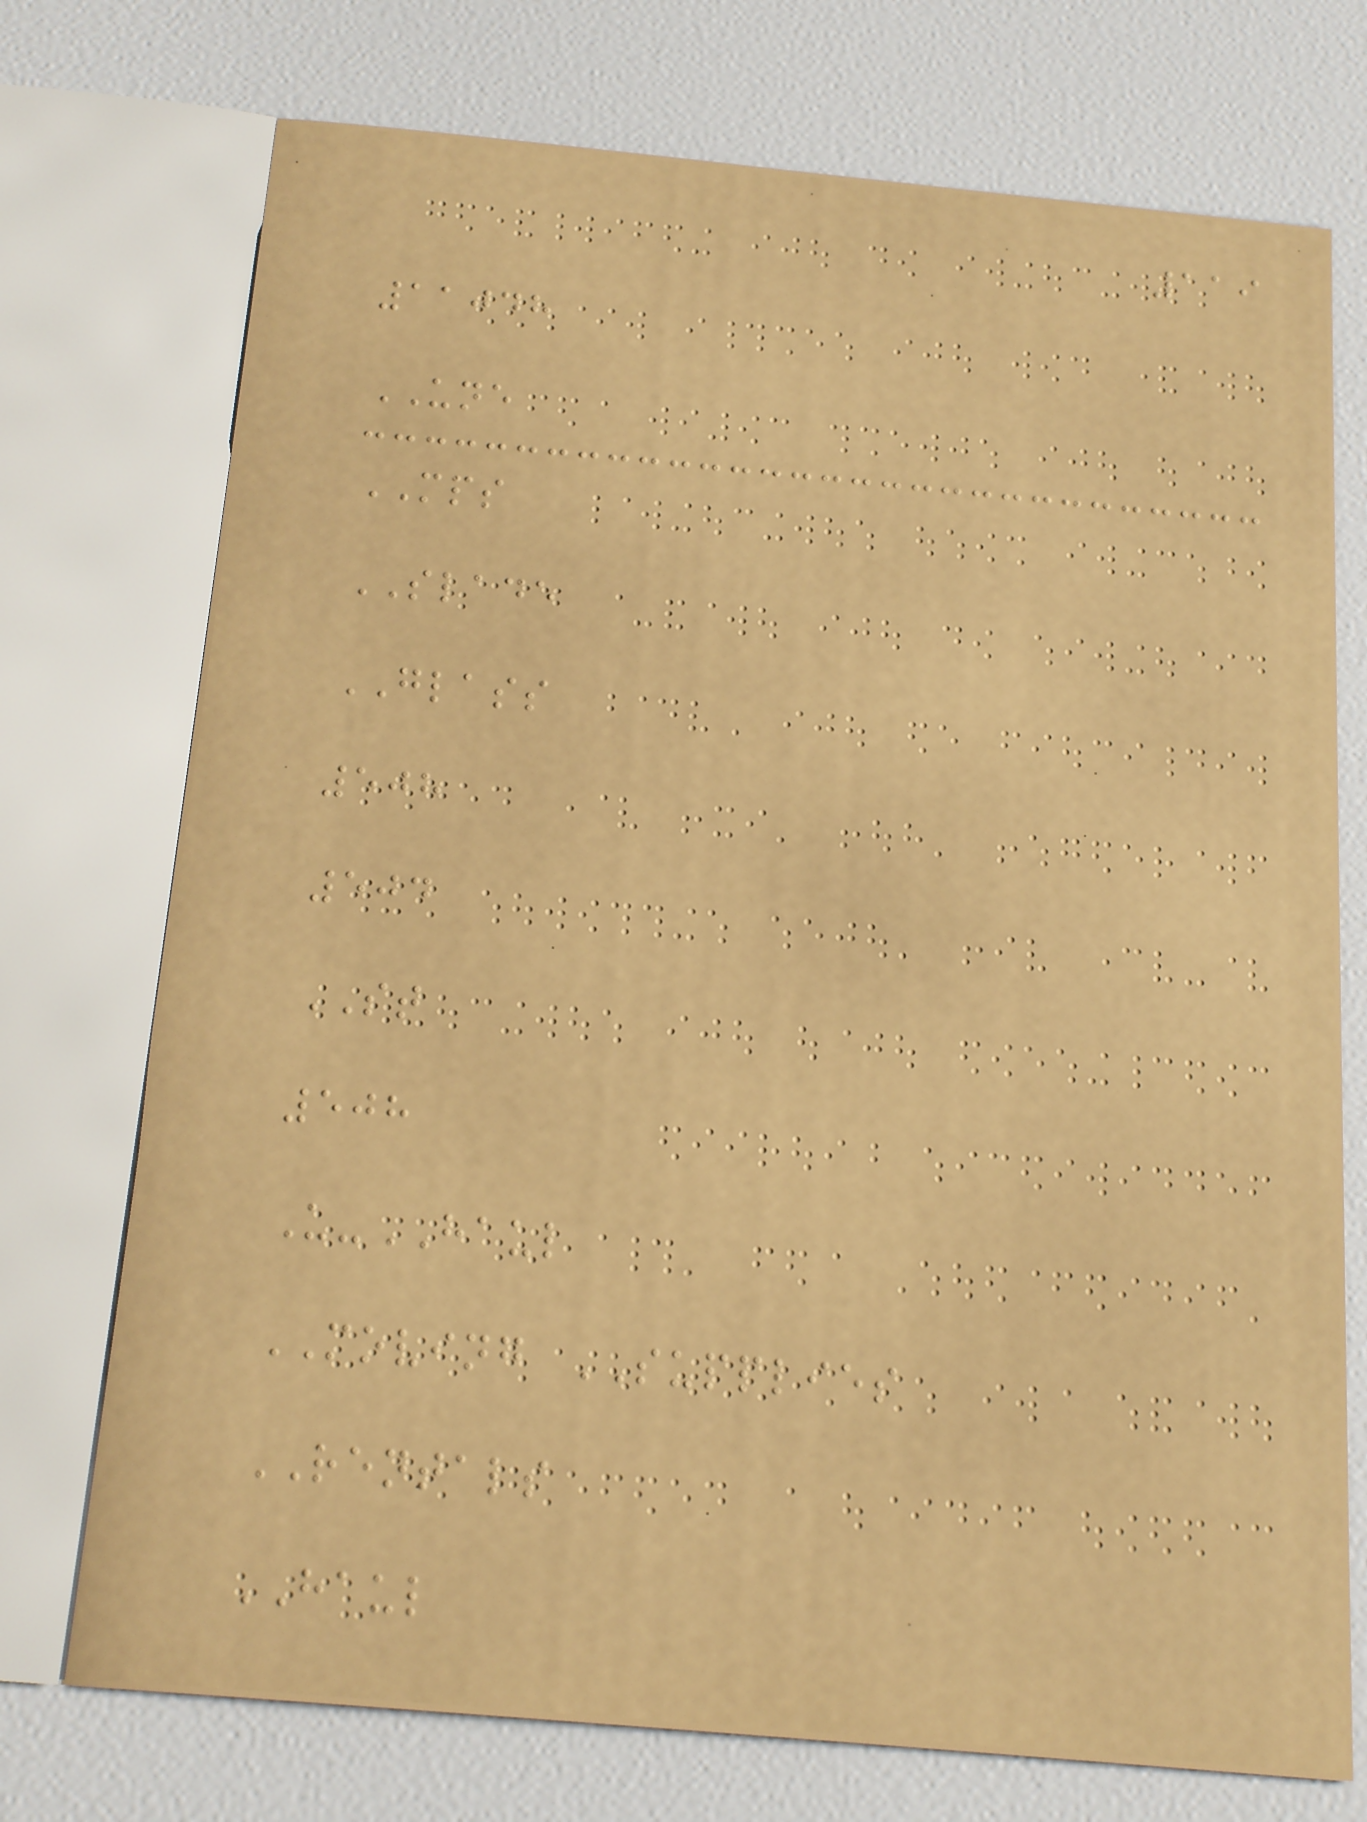119
11048
UNE
MPS
SLADE
GLASS
508
504
ST
508
U-HAUL
MOVING SUPPLIES
RENTALS
HAUL
